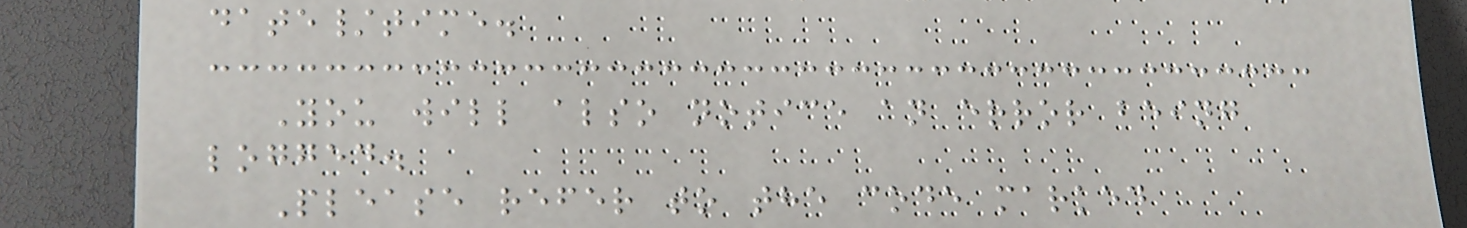date/time.
You will also notice an error being
logged.
Please refer to the code marked
